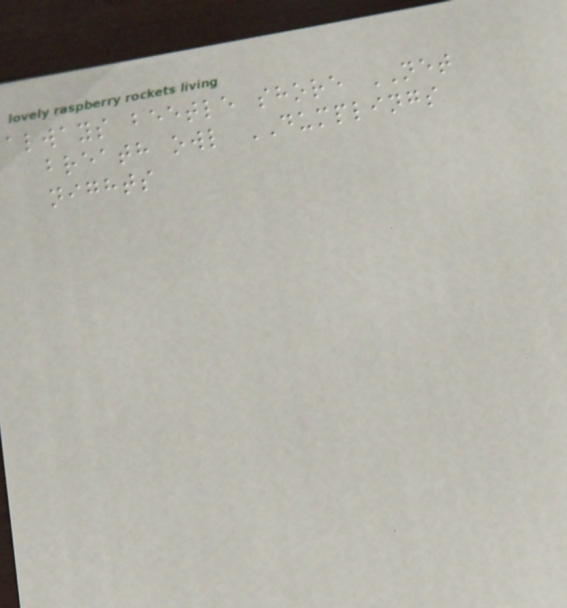always beetle shore NET
breath owl DUMPLINGS
nights
